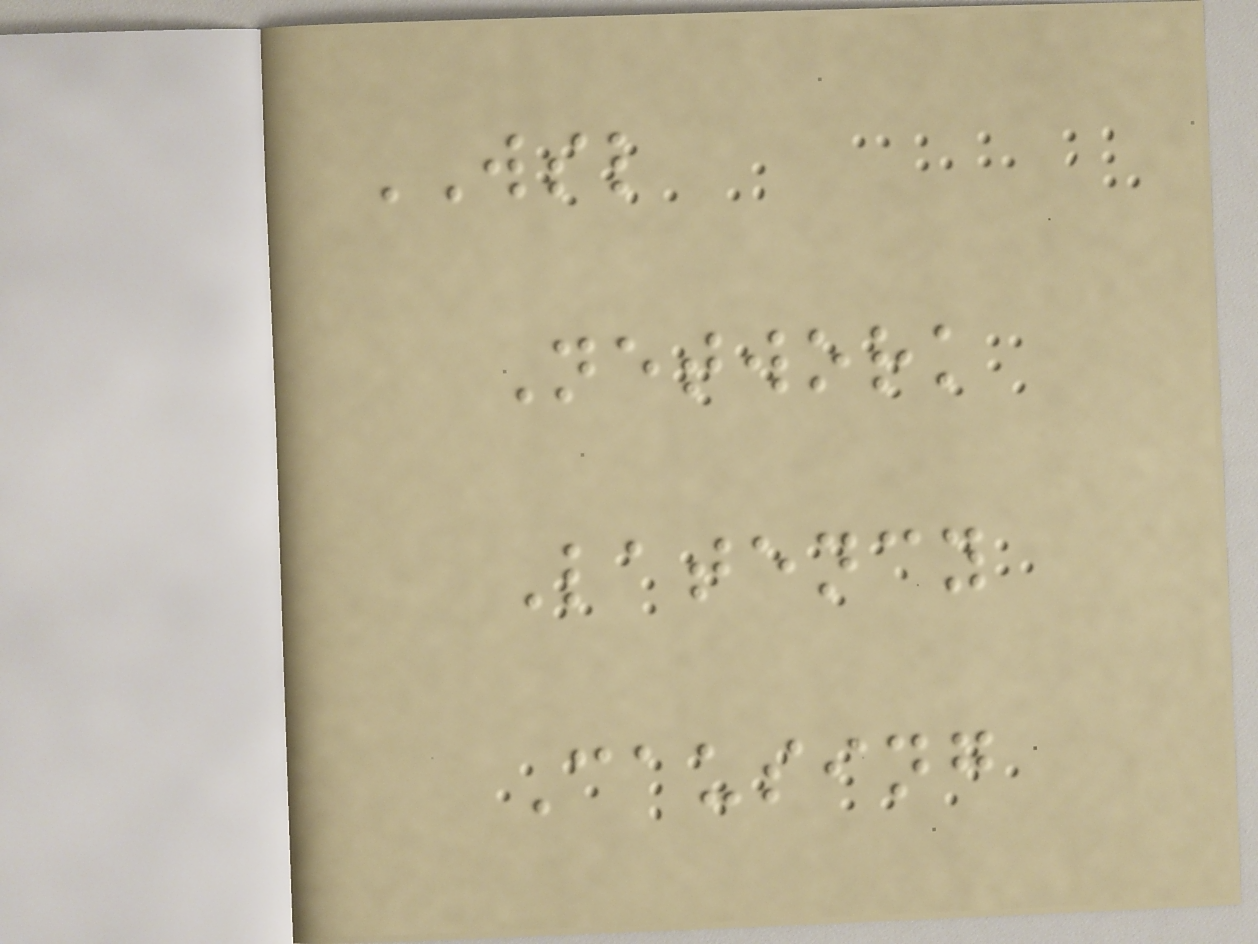WSL
Network
Latency
Causing
